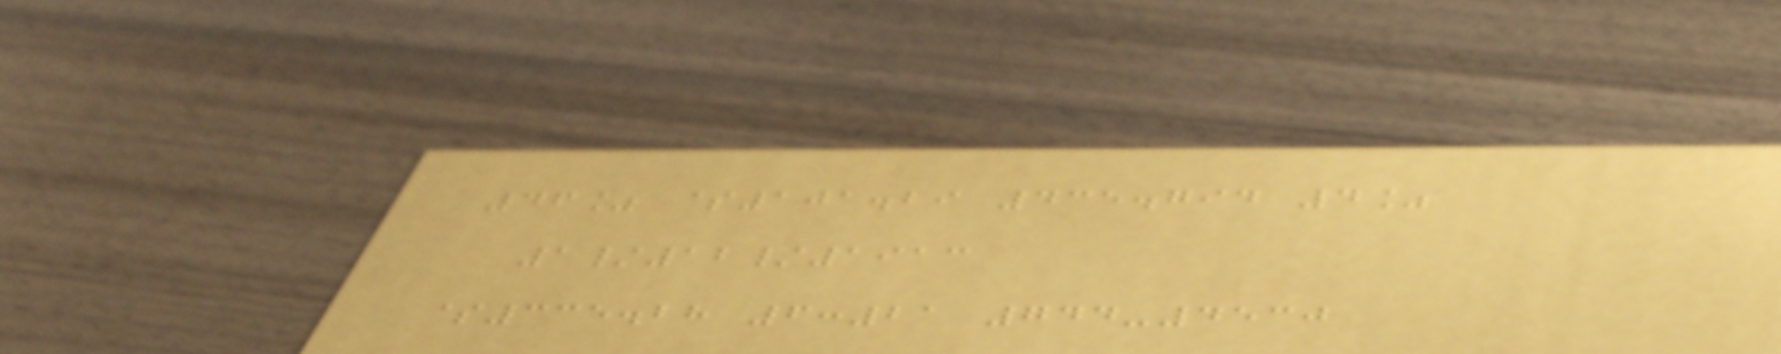46% $101.29 435.794 4%
1/12/1913
$335.28 6:21 744-4530
